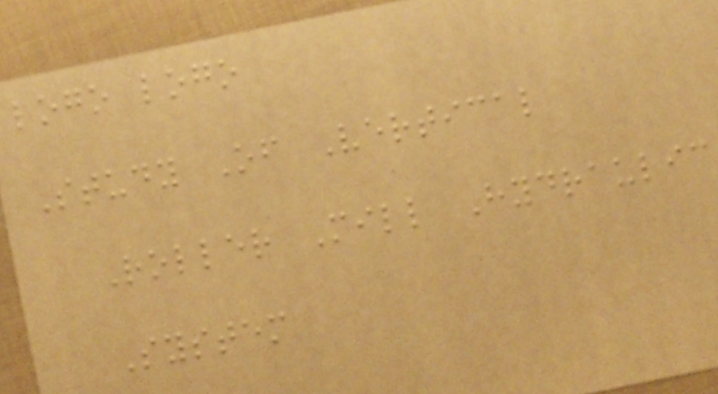logo logo
Study Of Vertical
Roller Mill Hydraulic
System
